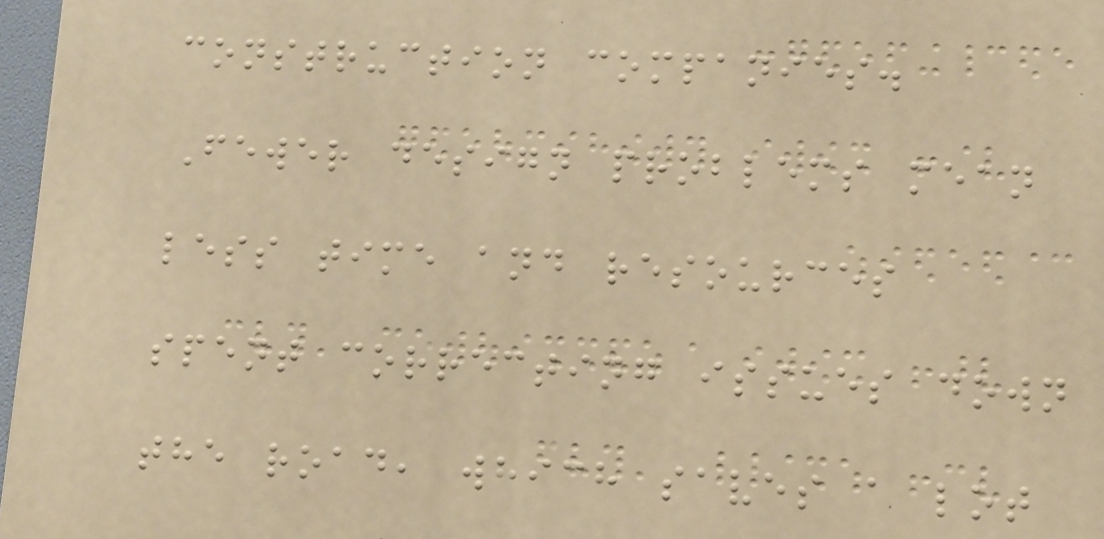construction companies.
Fewer design problems mean
less time and resources
spent correcting issues down
the road, which saves a lot
